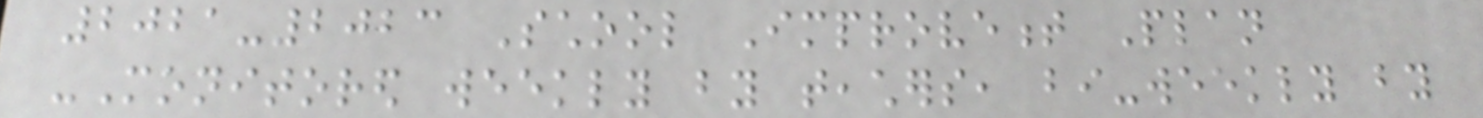2021-2023 School Improvement Plan
-Monitored weekly by teachers, bi-weekly by
